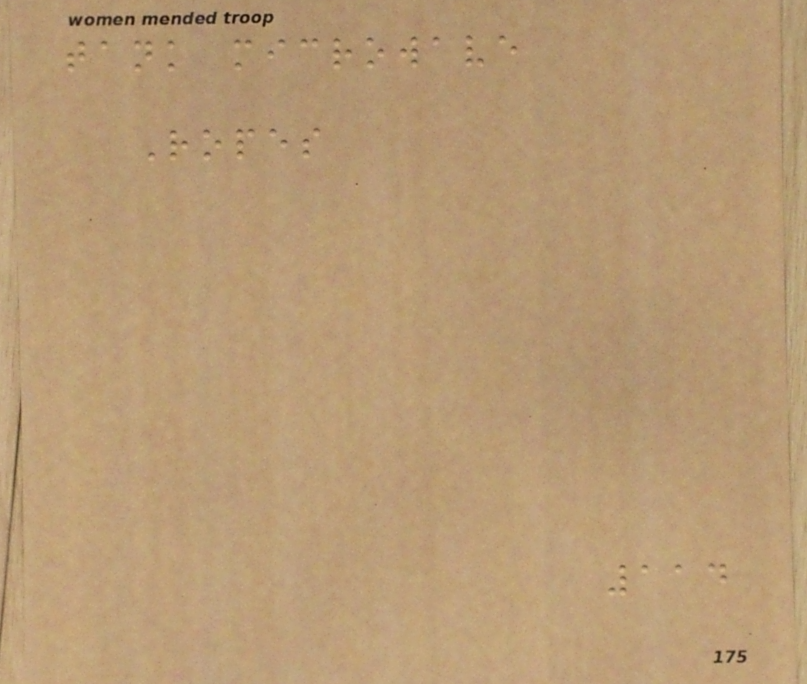tank microwave
Ropes
114
